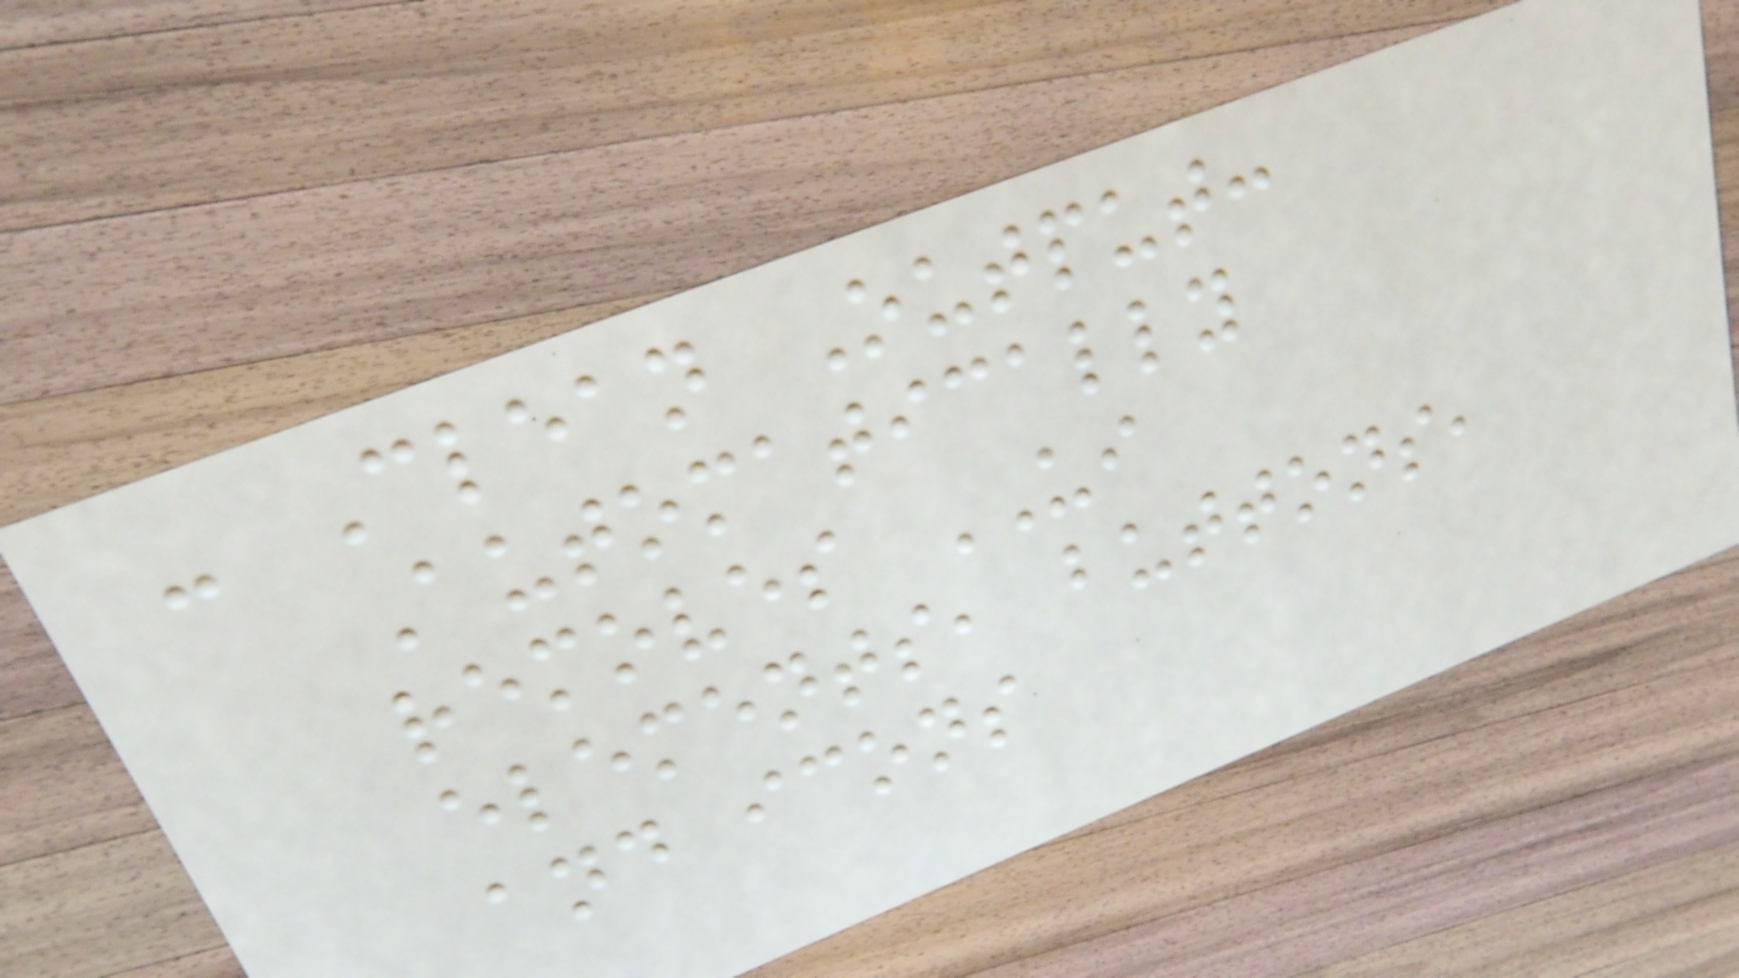- Clean Output:
Automatically
removes UI
elements, buttons,
and icons
